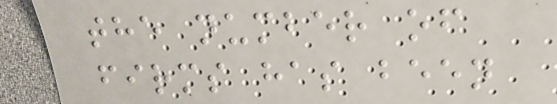the number of
firms has been
